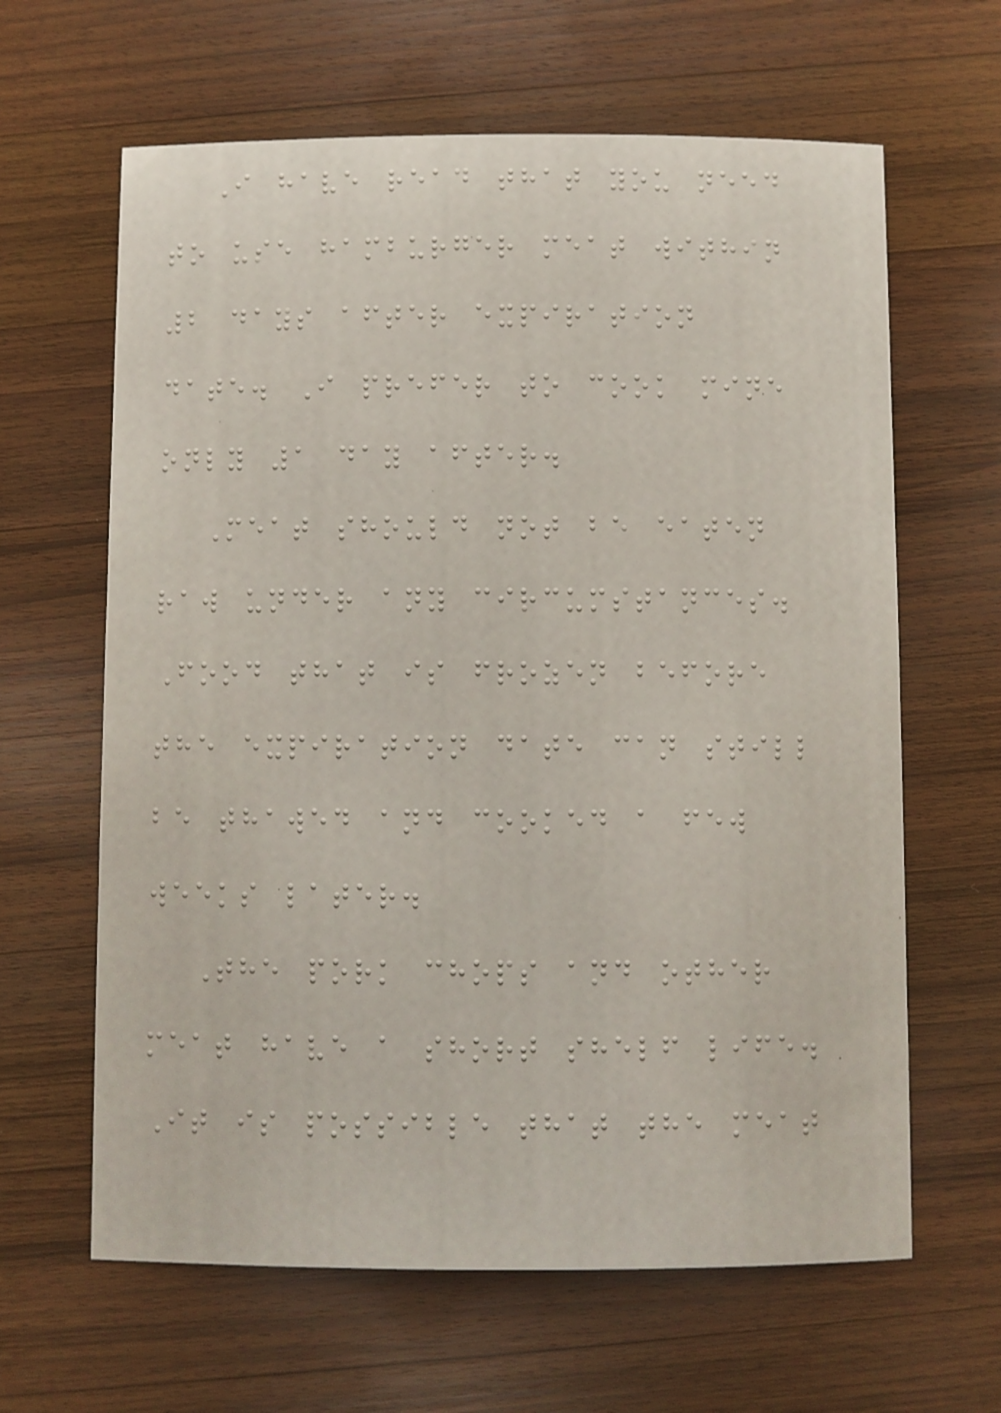I have read that you need
to use hamburger meat within
2 days after expiration
date. I prefer to cook mine
only 1 day after.
Meat should not be eaten
raw under any circumstances.
Food that is frozen before
the expiration date can still
be thawed and cooked a few
weeks later.
The pork chops and other
meat have a short shelf life.
It is possible that the meat
